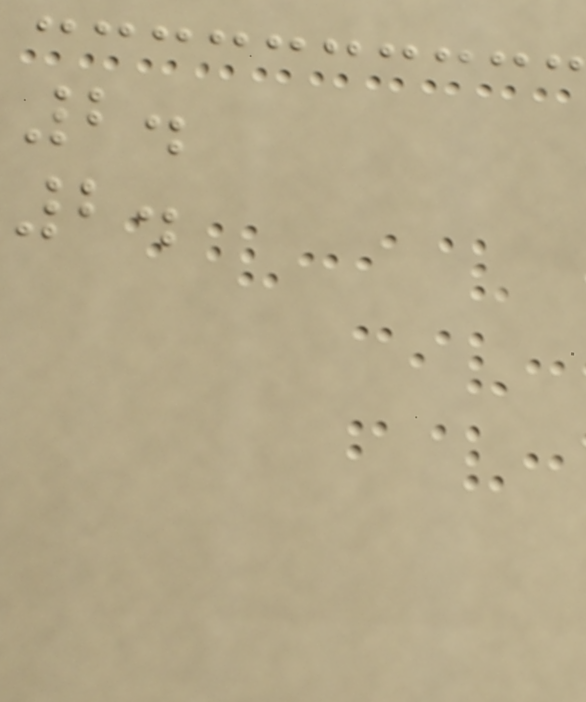2.
2.
